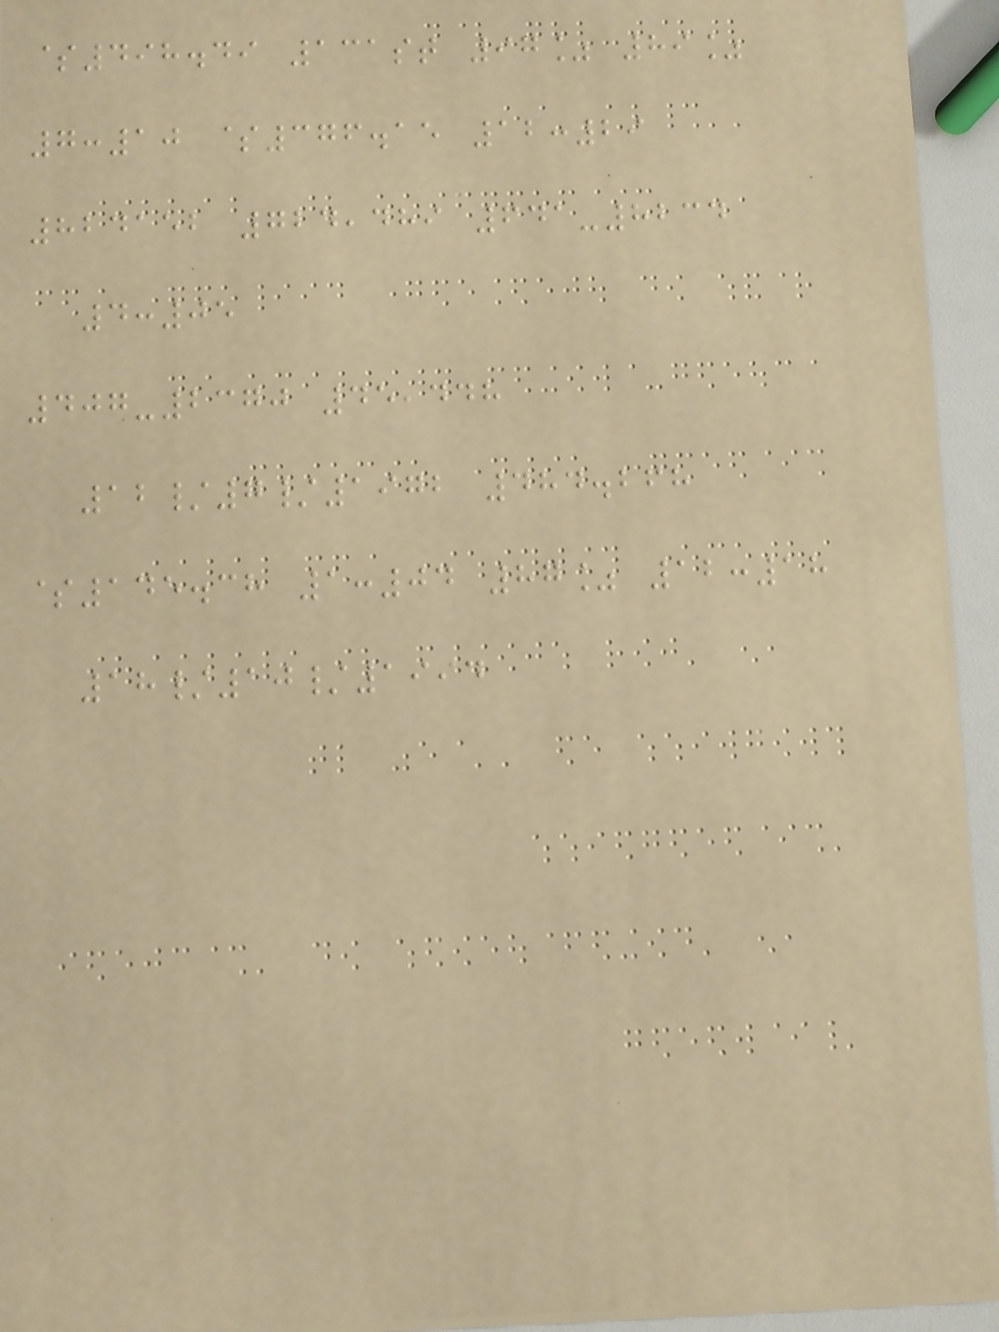$498.49 131st 97% 89%
7:10 $376.15 12:29
824152 724,489 641-8234
4:05
407-2370 45,448
12/7/1972 484.268
$145.38 1:04 87% 12:18
18/10/1994
